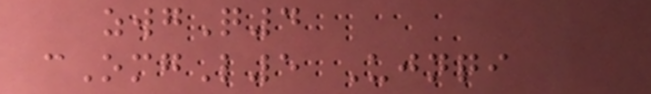zwgQ4
cOmgL5 Ujnqi
